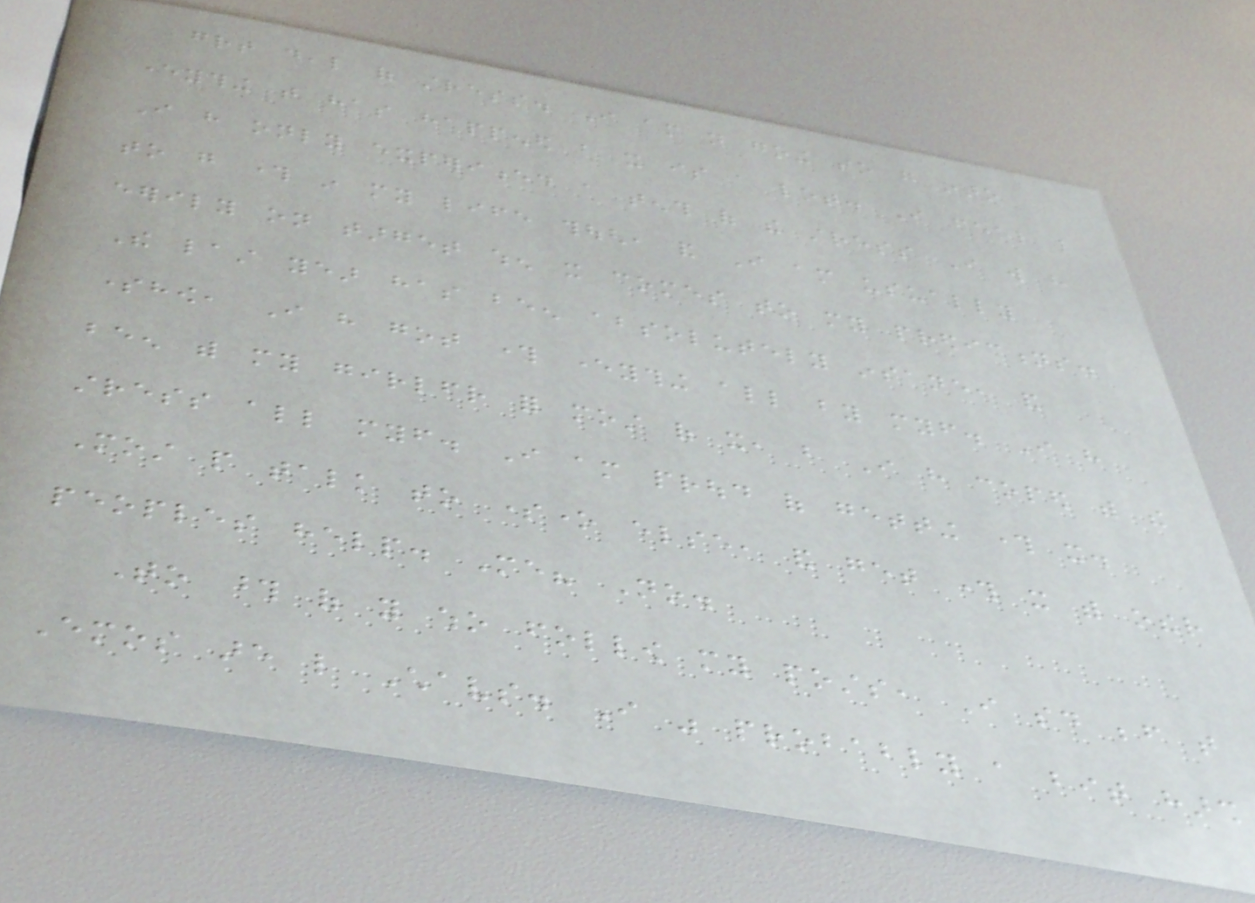great deal of stress. I am not going to go into
everything that has happened but it is a lot. I feel like
I have only experienced a tenth of the stress I will have
to go through in my life though, and I am usually
eerily on target when it comes to my predictions.
The last year has been absolutely insane, and
somehow, I have got through everything all by myself. I have
been with my girlfriend for most of it, but I have coped with the
stress all myself. I am proud of getting through it.
Most people talk to someone else, and get through it with other
peoples help. Me? No.
To those of you who follow my posts, I said before that
Emos are like Chavs. I was probably a bit harsh
